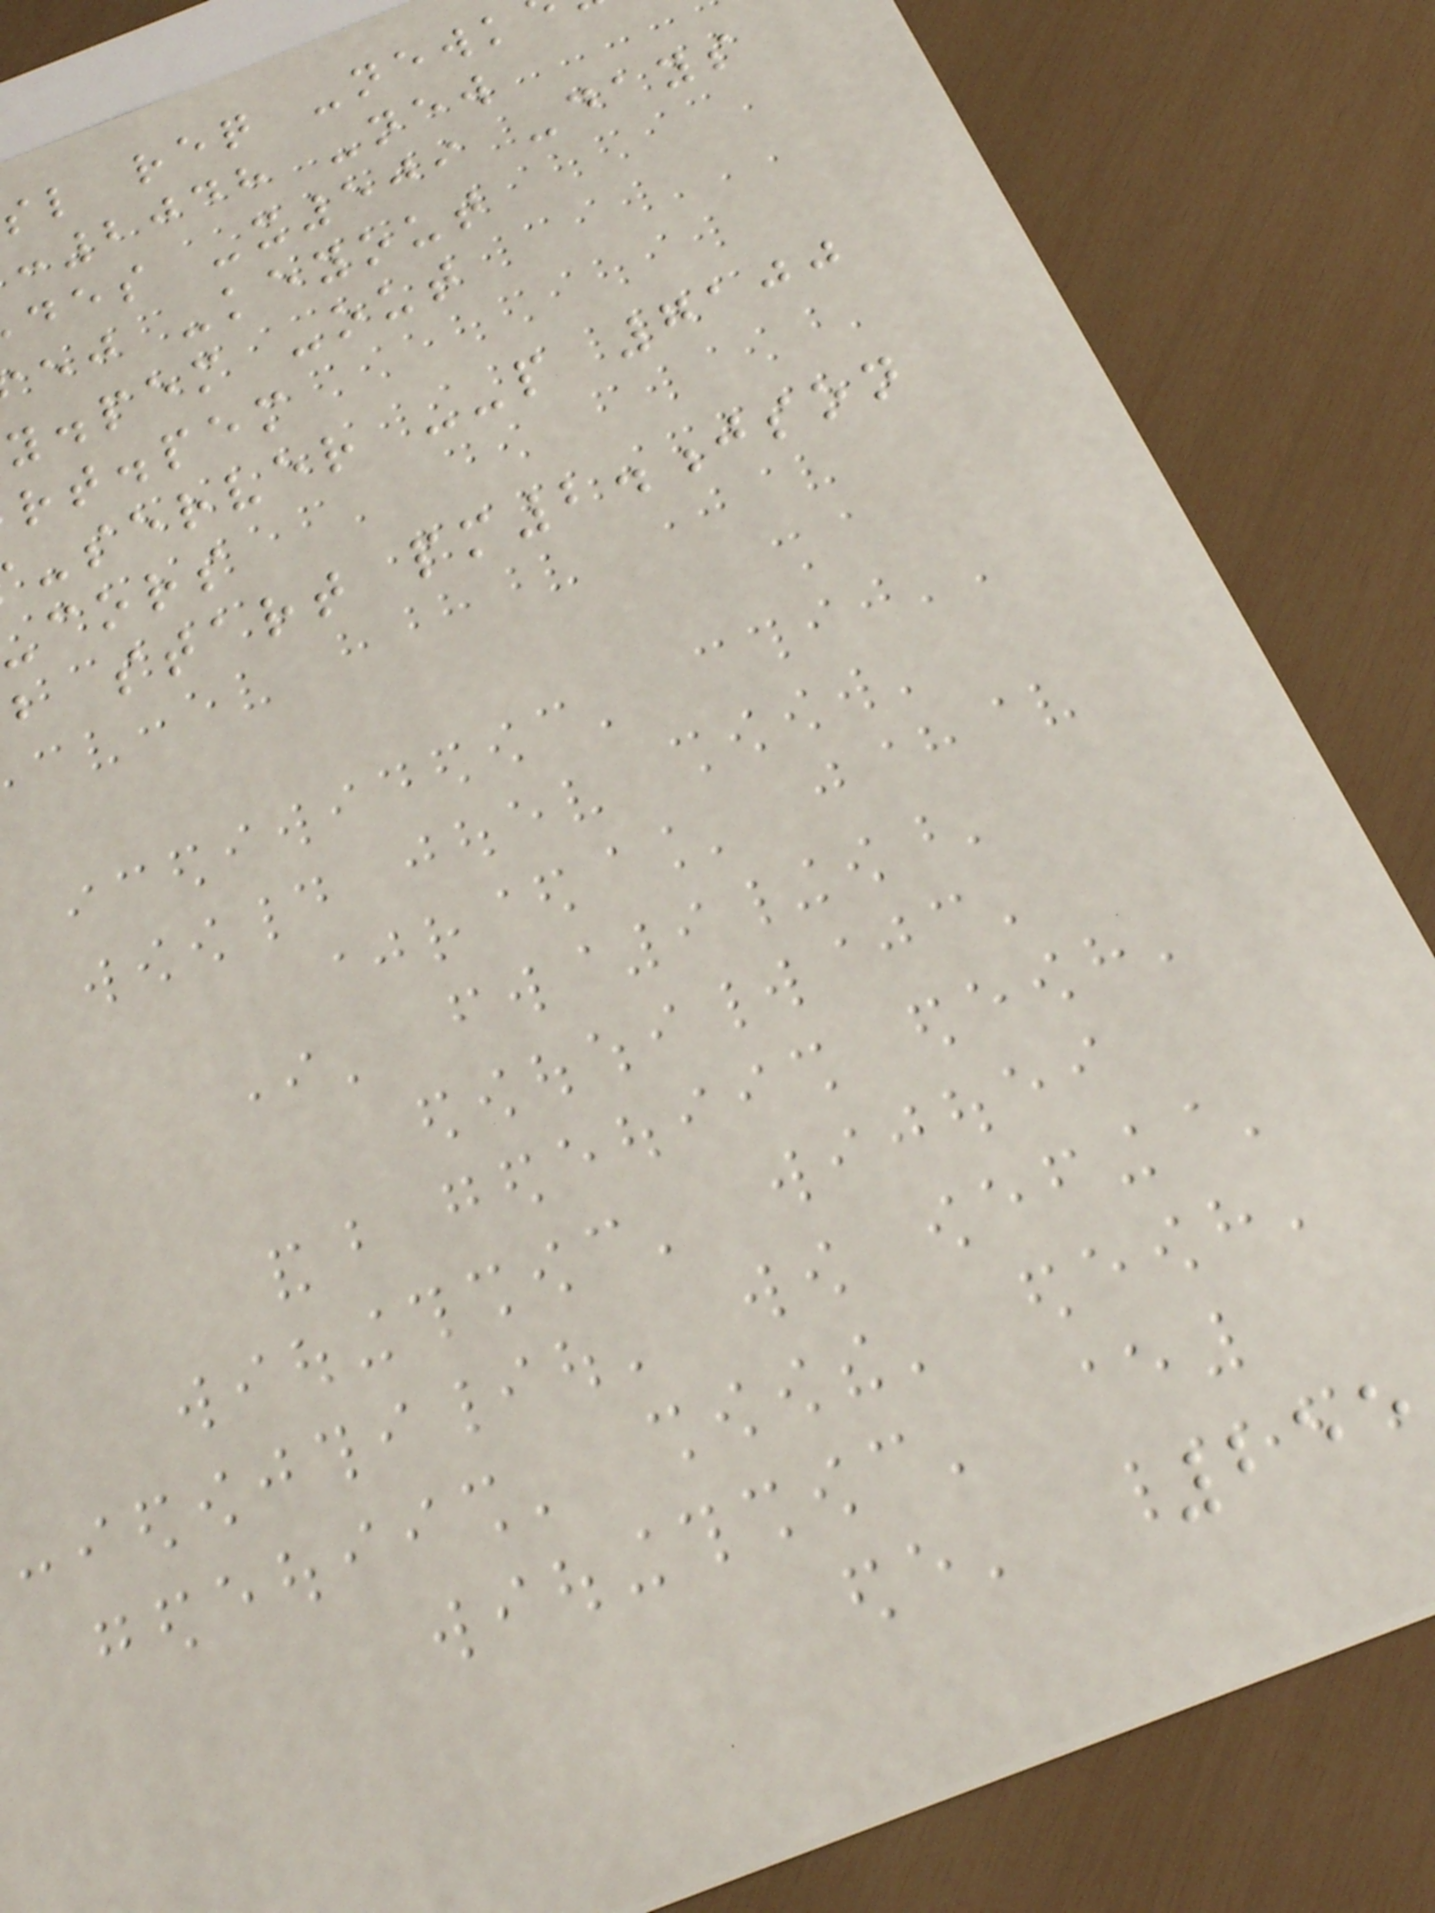sl req -newk
:2048 -new
des -x509 -days
ej -keyout
y.pem -out
rt.pem
-server --p 7100
cors
b start pm2.json
255
